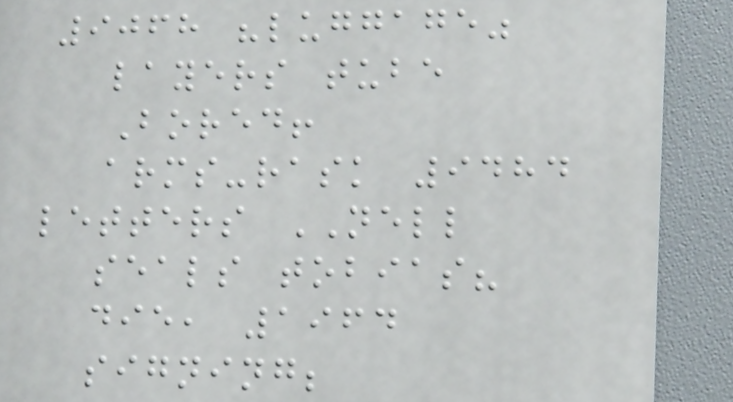9068 "luggage"
layers tube
Bored!
arms-rask 9484
letters NELL
seals tobias?
die, 1964
signing;
